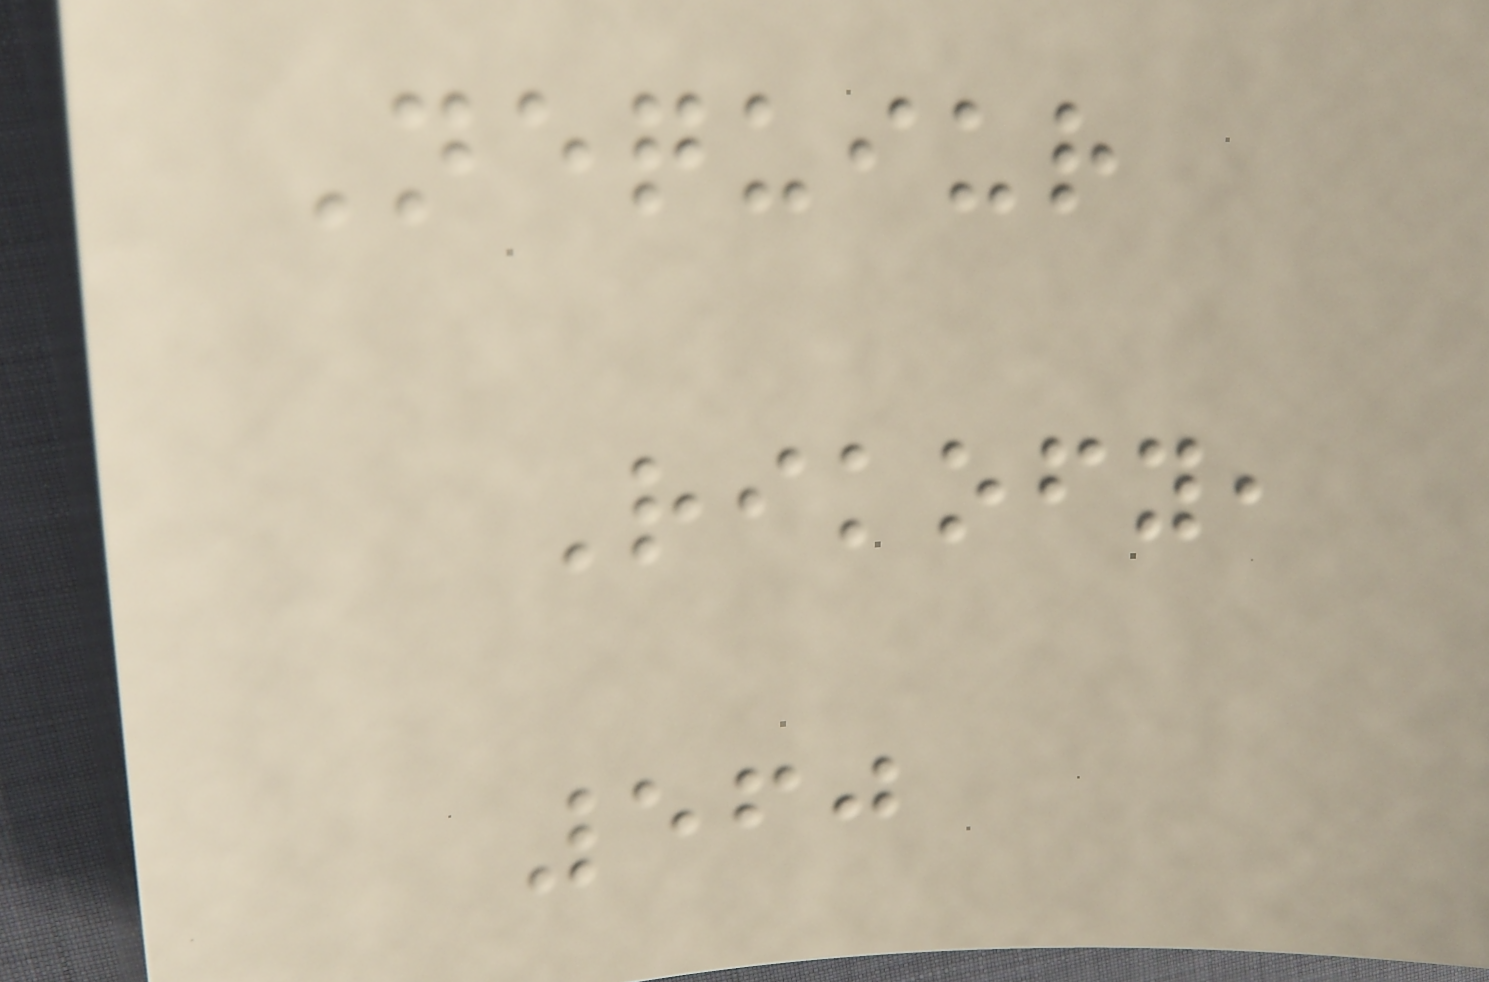Nequiur
Rikofy,
560
